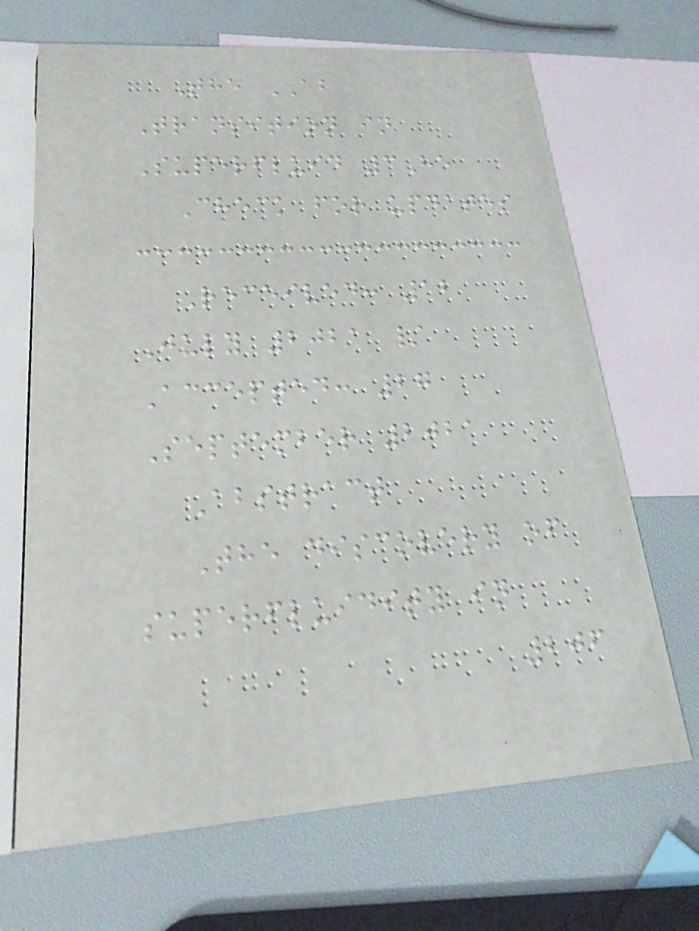The AB
Transition in
Superfluid 3He
Check for updates
Received: 12
July 2021 /
Accepted: 27
September 2021
Abstract
The discovery of
superfluidity in
206
